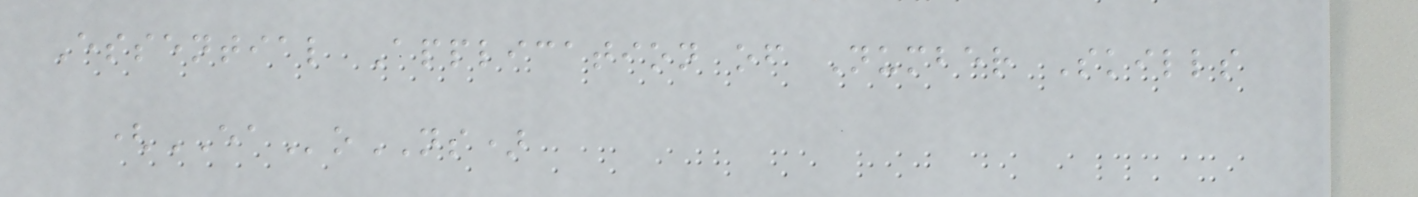Essential Application of Number Skills
(EAoNS)
